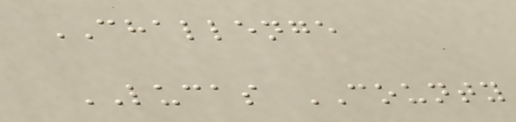CHALLENGE
LUCAS COUNTY
